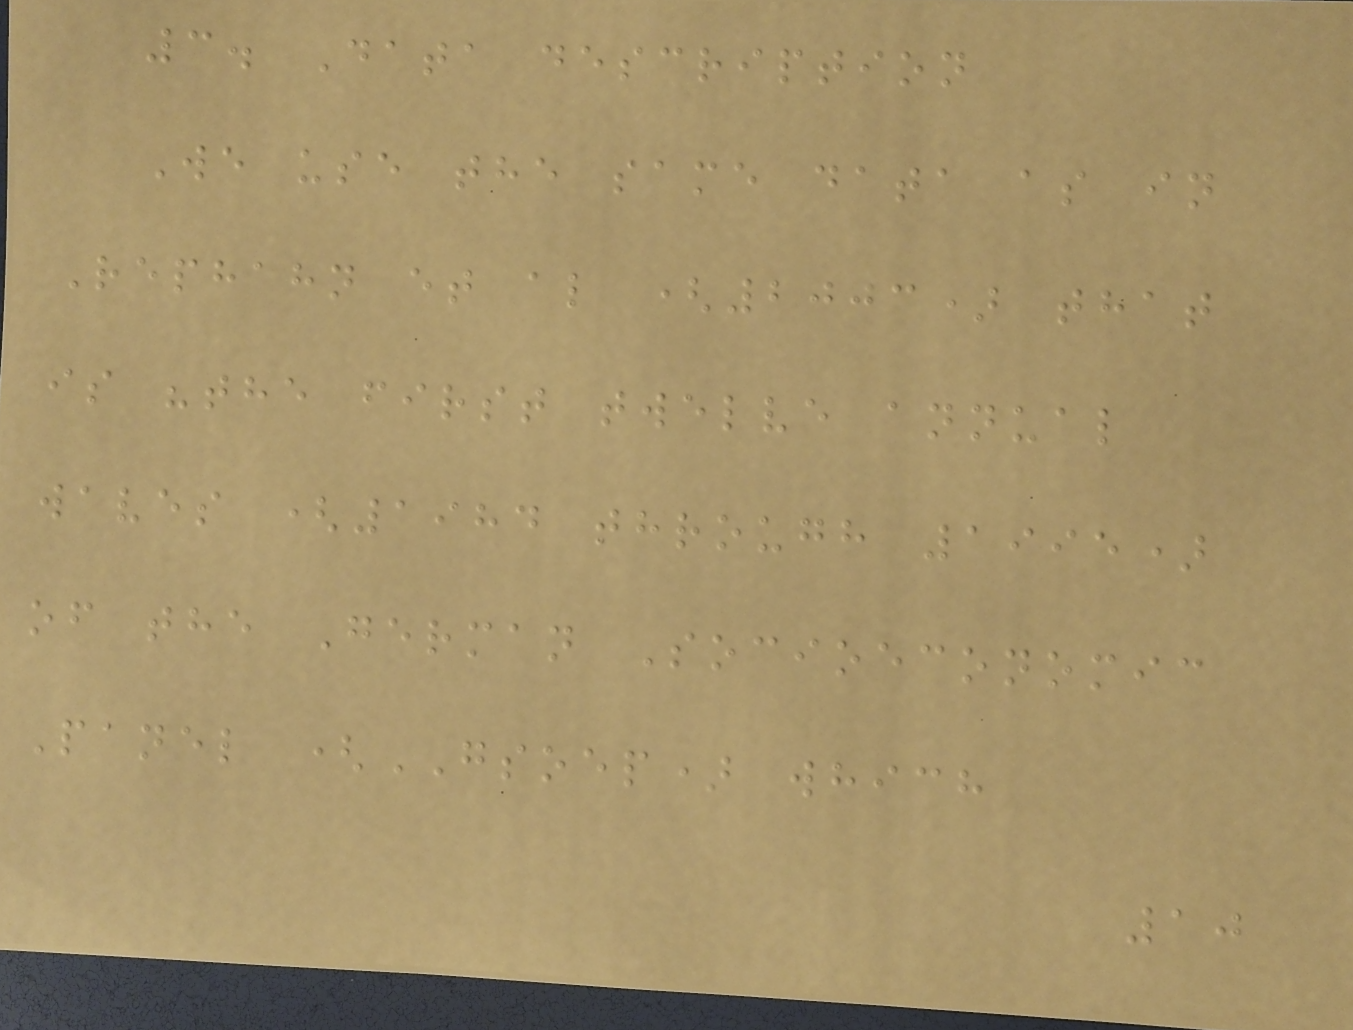3. Data description
We use the same data as in
Rephahn et al (2003) that
is "the first twelve annual
waves (1984 through 1995)
of the German Socioeconomic
Panel (GSOEP) which
10
